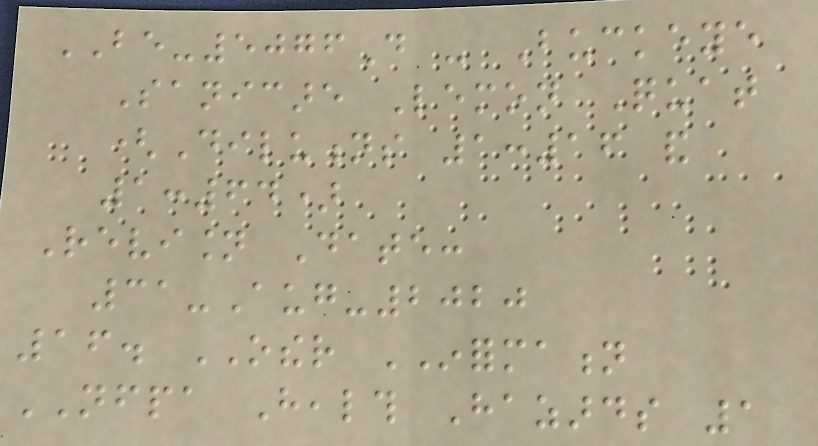BE-5076D - Buckeye
Sanicare Lemon Quat
(Dilutions 1:16 and
1:64)
Revision Date:
31-Aug-2020
16. OTHER INFORMATION
NFPA Health Hazards 1
